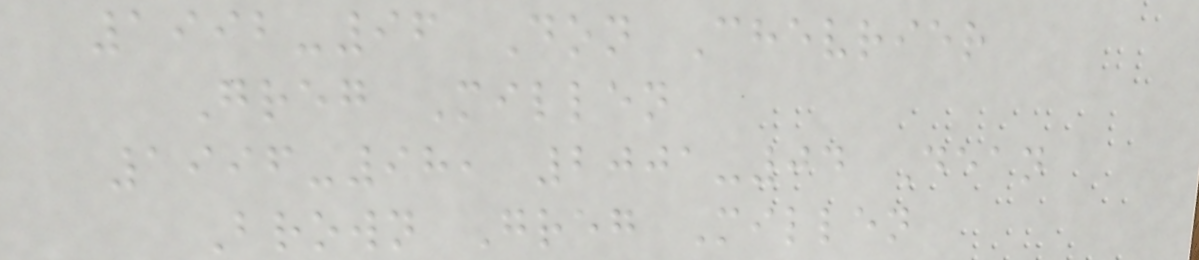1992-96 Don Chevrier
Greg Millen
1996-98, 2001-04 Dean
Brown Greg Millen
